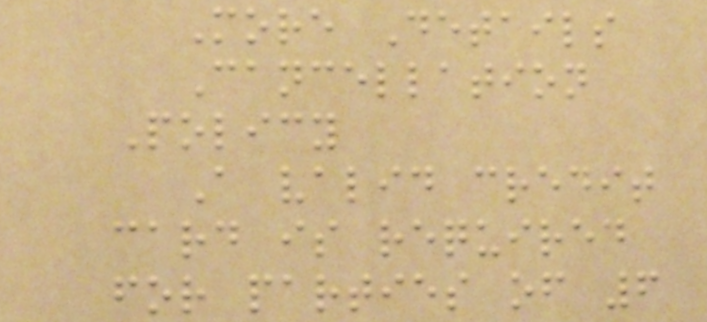More Details
Cancellation
Policy
A valid credit
card is required
for parties of 6
